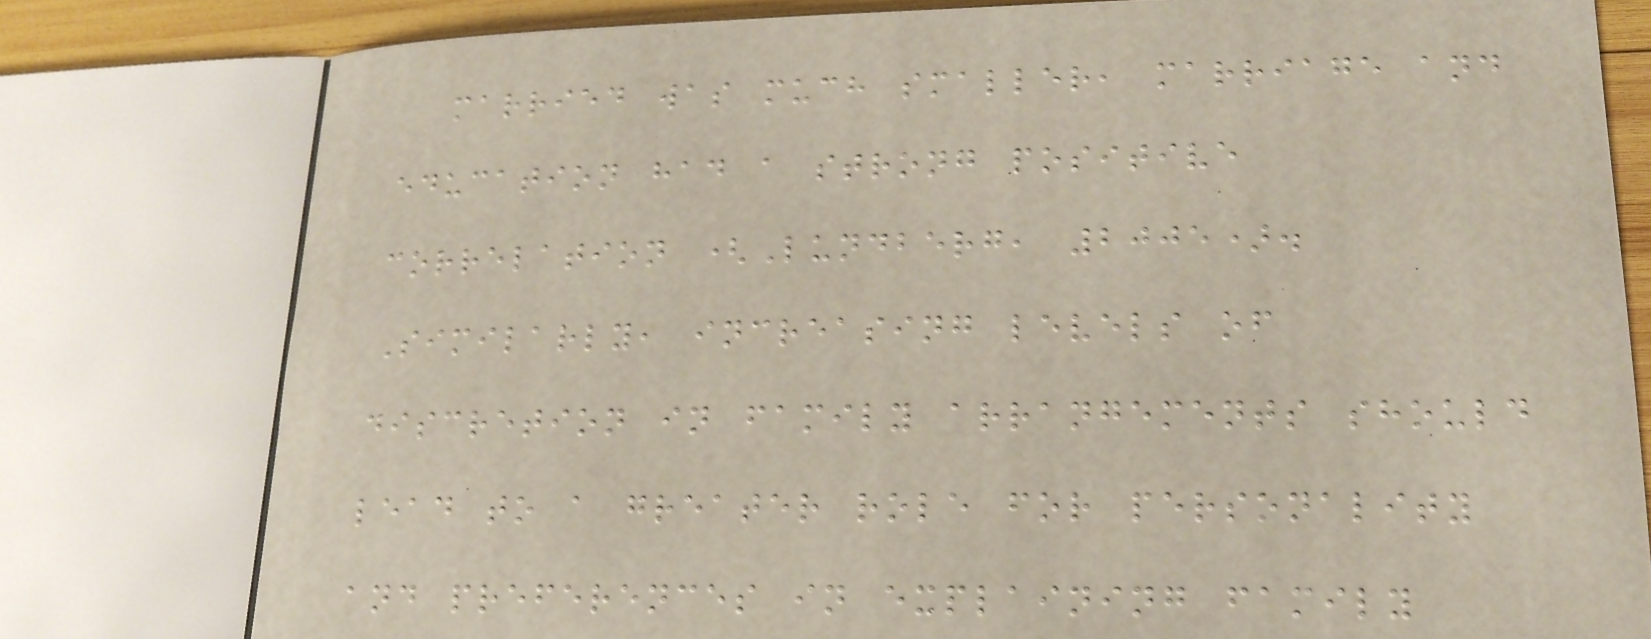married was much smaller, marriage and
education had a strong positive
correlation (Lundberg, 2005).
Similarly, increasing levels of
discretion in family arrangements should
lead to a greater role for personality
and preferences in explaining family
